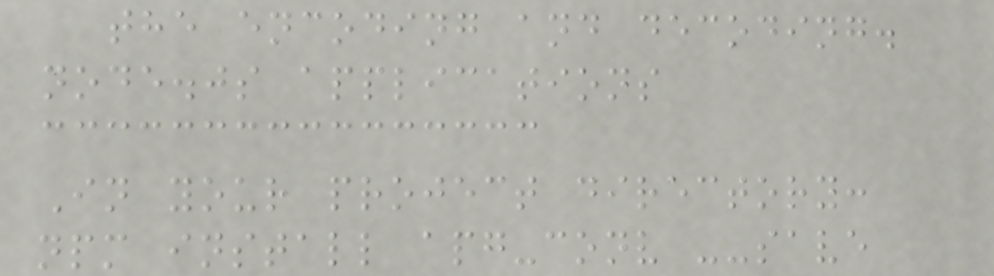the encoding and decoding.
node.js applications
In your project directory:
npm install apg-conv --save
